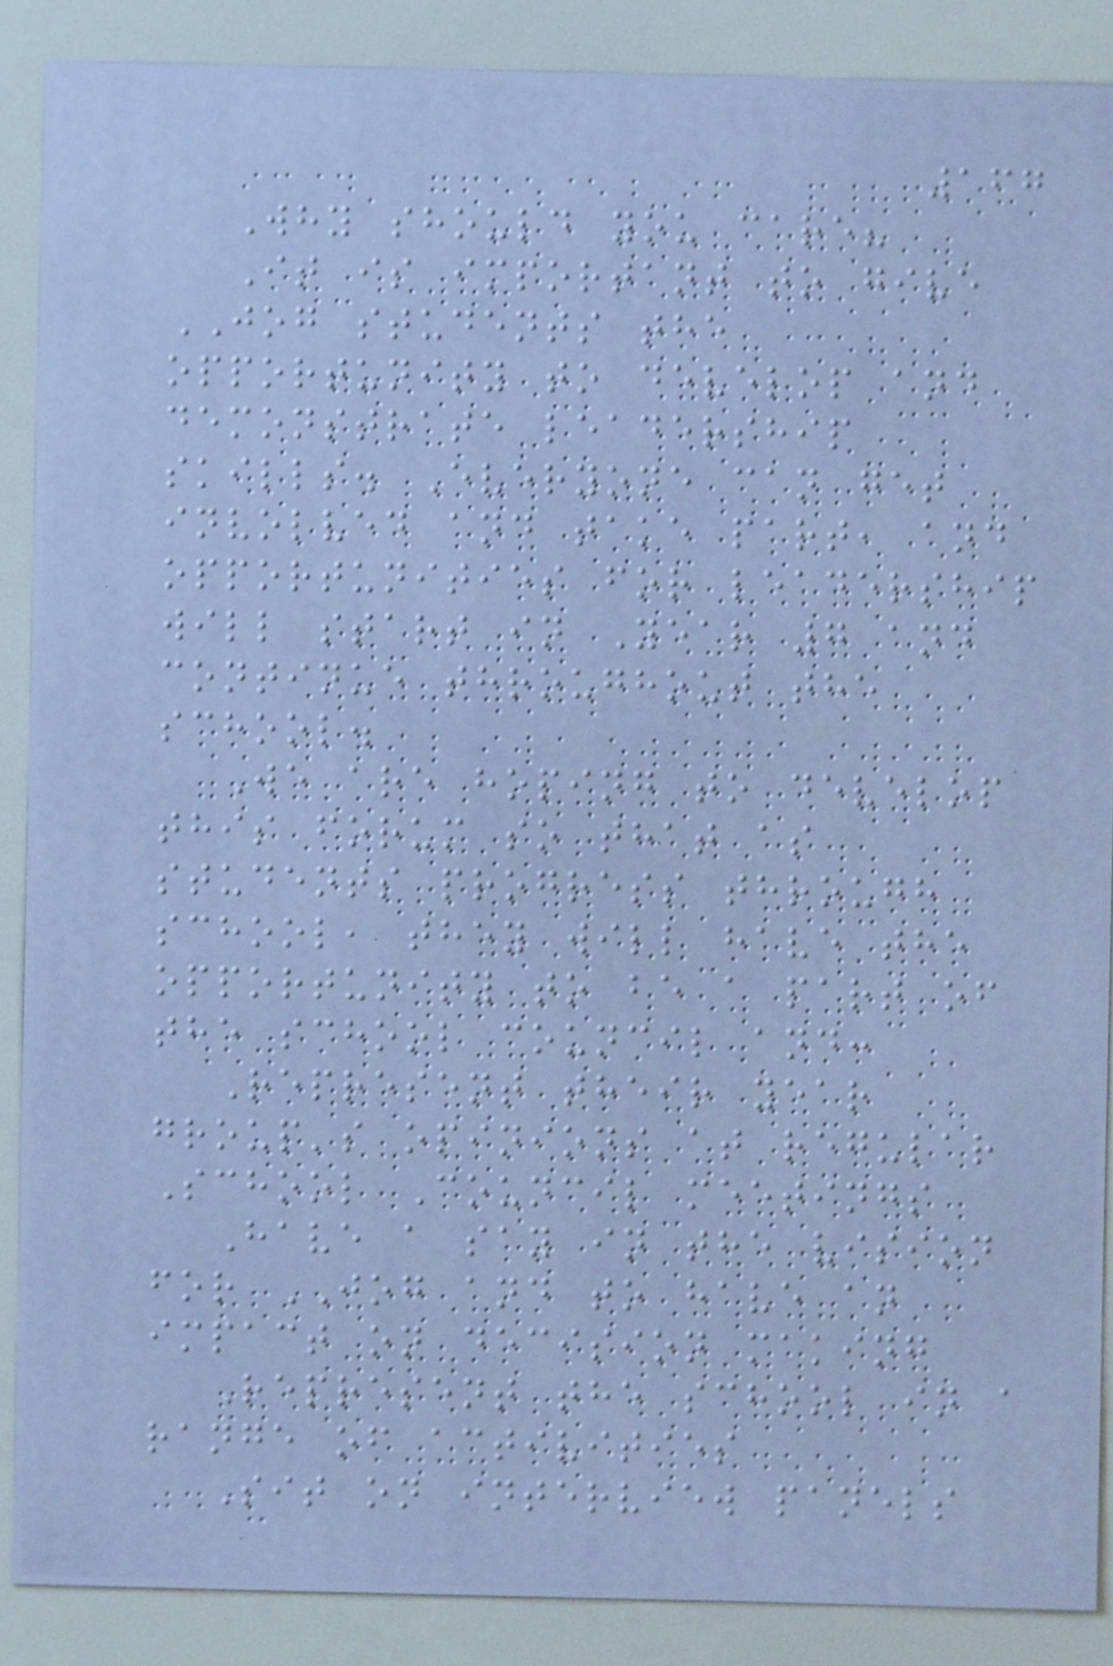167
Why should you care?
It is important to give
JOG students the
opportunity to develop and
demonstrate leadership
skills. Everyone can get
involved and take part, and
opportunities for leadership
will start in Year 7 and
continue throughout the
school.
We are hoping to develop
this forum so that as
students progress through
school, they will have the
opportunity to be a part of
the school council and:
Represent their year
group's opinions at regular
School Council meetings
Have a say in the vision
for JOG and to have an
impact on decision making
Represent the school in a
range of activities
Sit on interview panels
